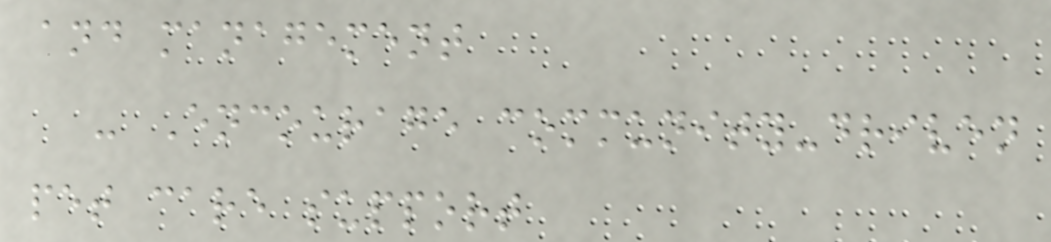and management
- Encourage community-driven
pet care support
